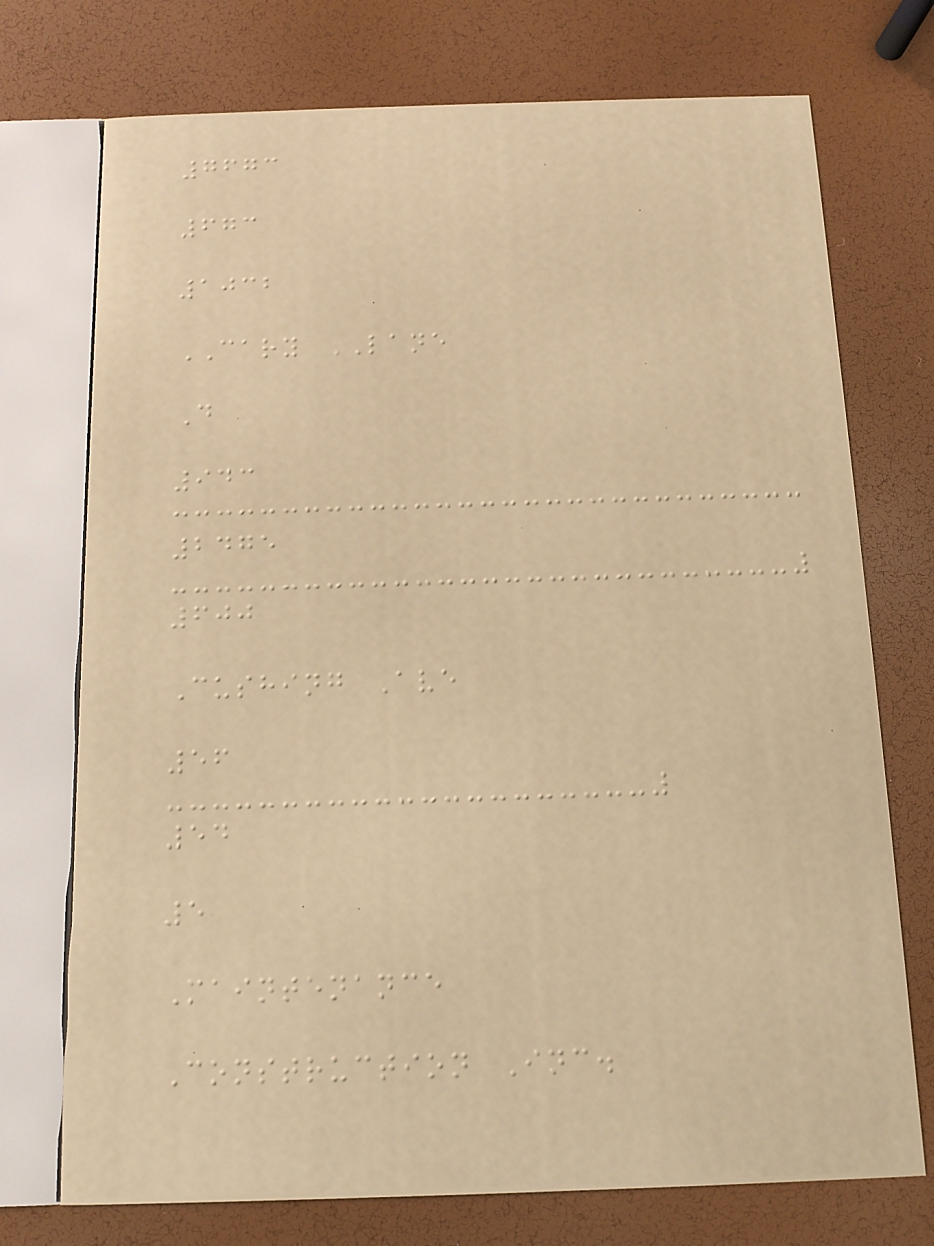7673
673
1032
CARY LANE
D
943
2475
600
Cushing Ave
56
54
5
Maintenance
Construction Inc.
